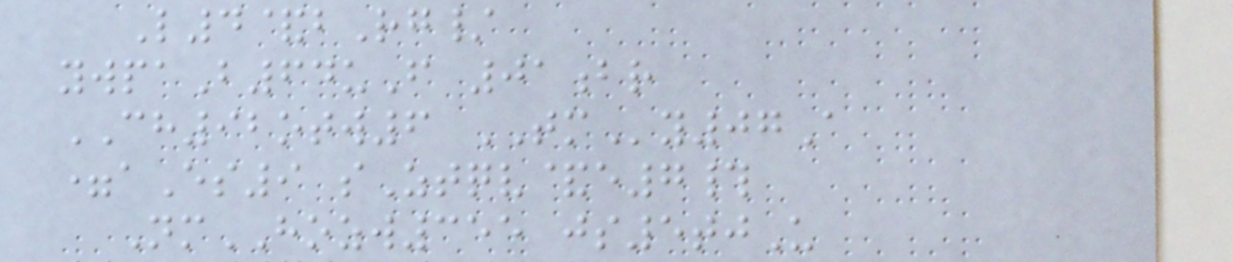L4&bRg/
ywpaB64uF 01br
CH92otw6 TMy07A
=aEs9 sZtqv&e7#
NmHOZW355 js5tjU
